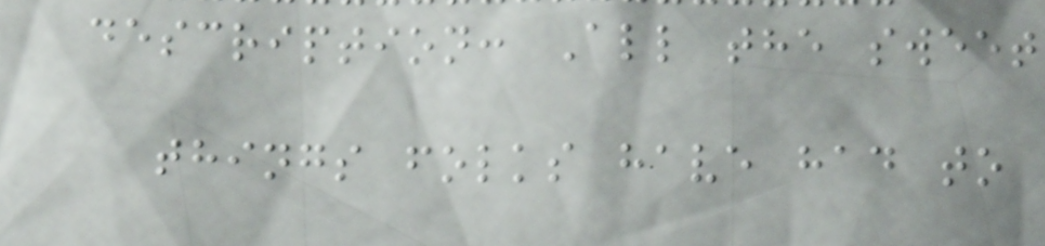description: All the sweet
things folks have had to
